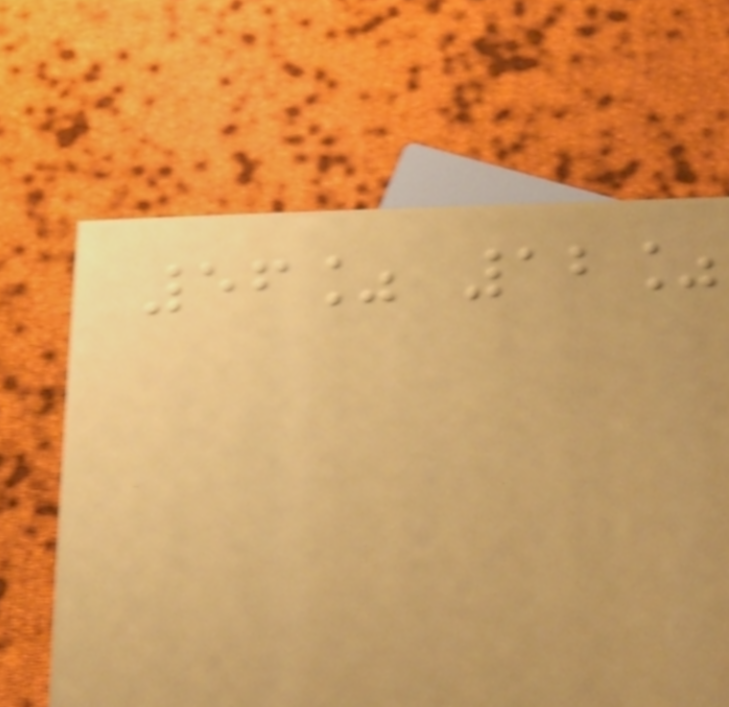56% 12%
